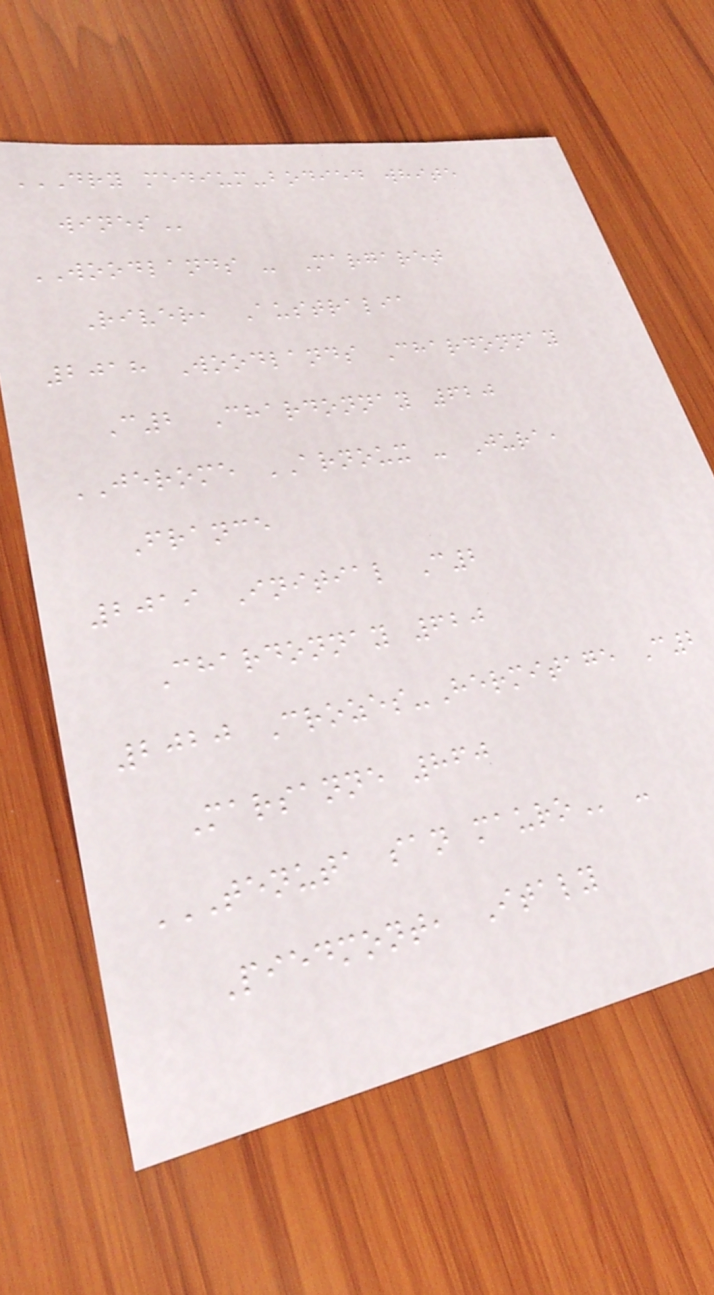DRY MEDIUM-BODIED WHITE
WINES
WOODLANDS - Margaret
River, Australia
2018 Woodlands Chardonnay
C2 Chardonnay 620
JEROME ARNOUX - Jura,
France
2019 Initial C2
Chardonnay 620
2020 Crozes-Hermitage C2
Marsanne 860
TENUTA SAN MAURO -
Piedmont, Italy
